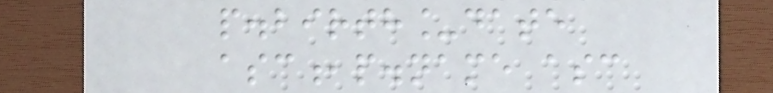p.birth_date
asc,p.name asc
